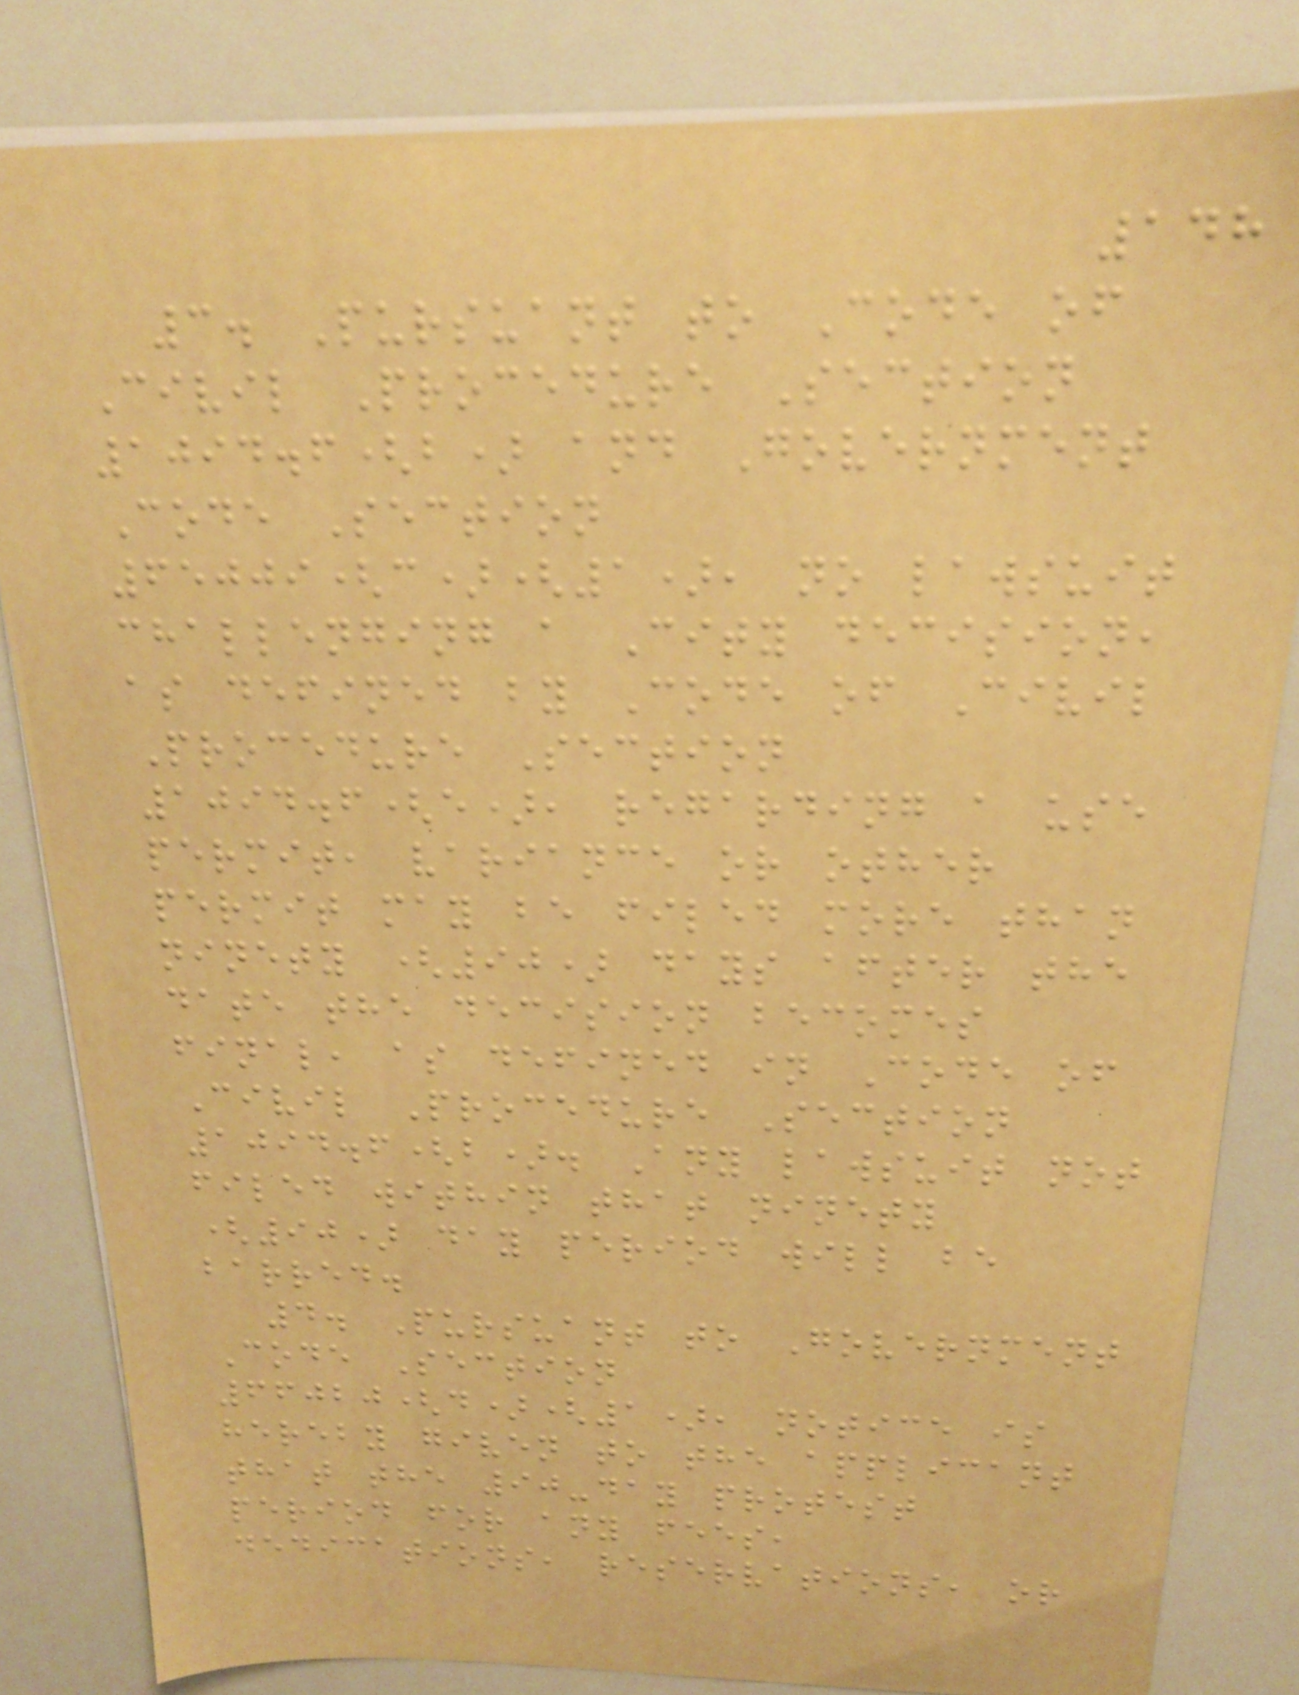148
3. Pursuant to Code of
Civil Procedure Section
1094.6(b) and Government
Code Section
65009(c)(1), no lawsuit
challenging a City decision,
as defined by Code of Civil
Procedure Section
1094.6(e), regarding a use
permit, variance or other
permit may be filed more than
ninety (90) days after the
date the decision becomes
final, as defined in Code of
Civil Procedure Section
1094.6(b). Any lawsuit not
filed within that ninety
(90) day period will be
barred.
4. Pursuant to Government
Code Section
66020(d)(1), notice is
hereby given to the applicant
that the 90-day protest
period for any fees,
dedications, reservations, or
